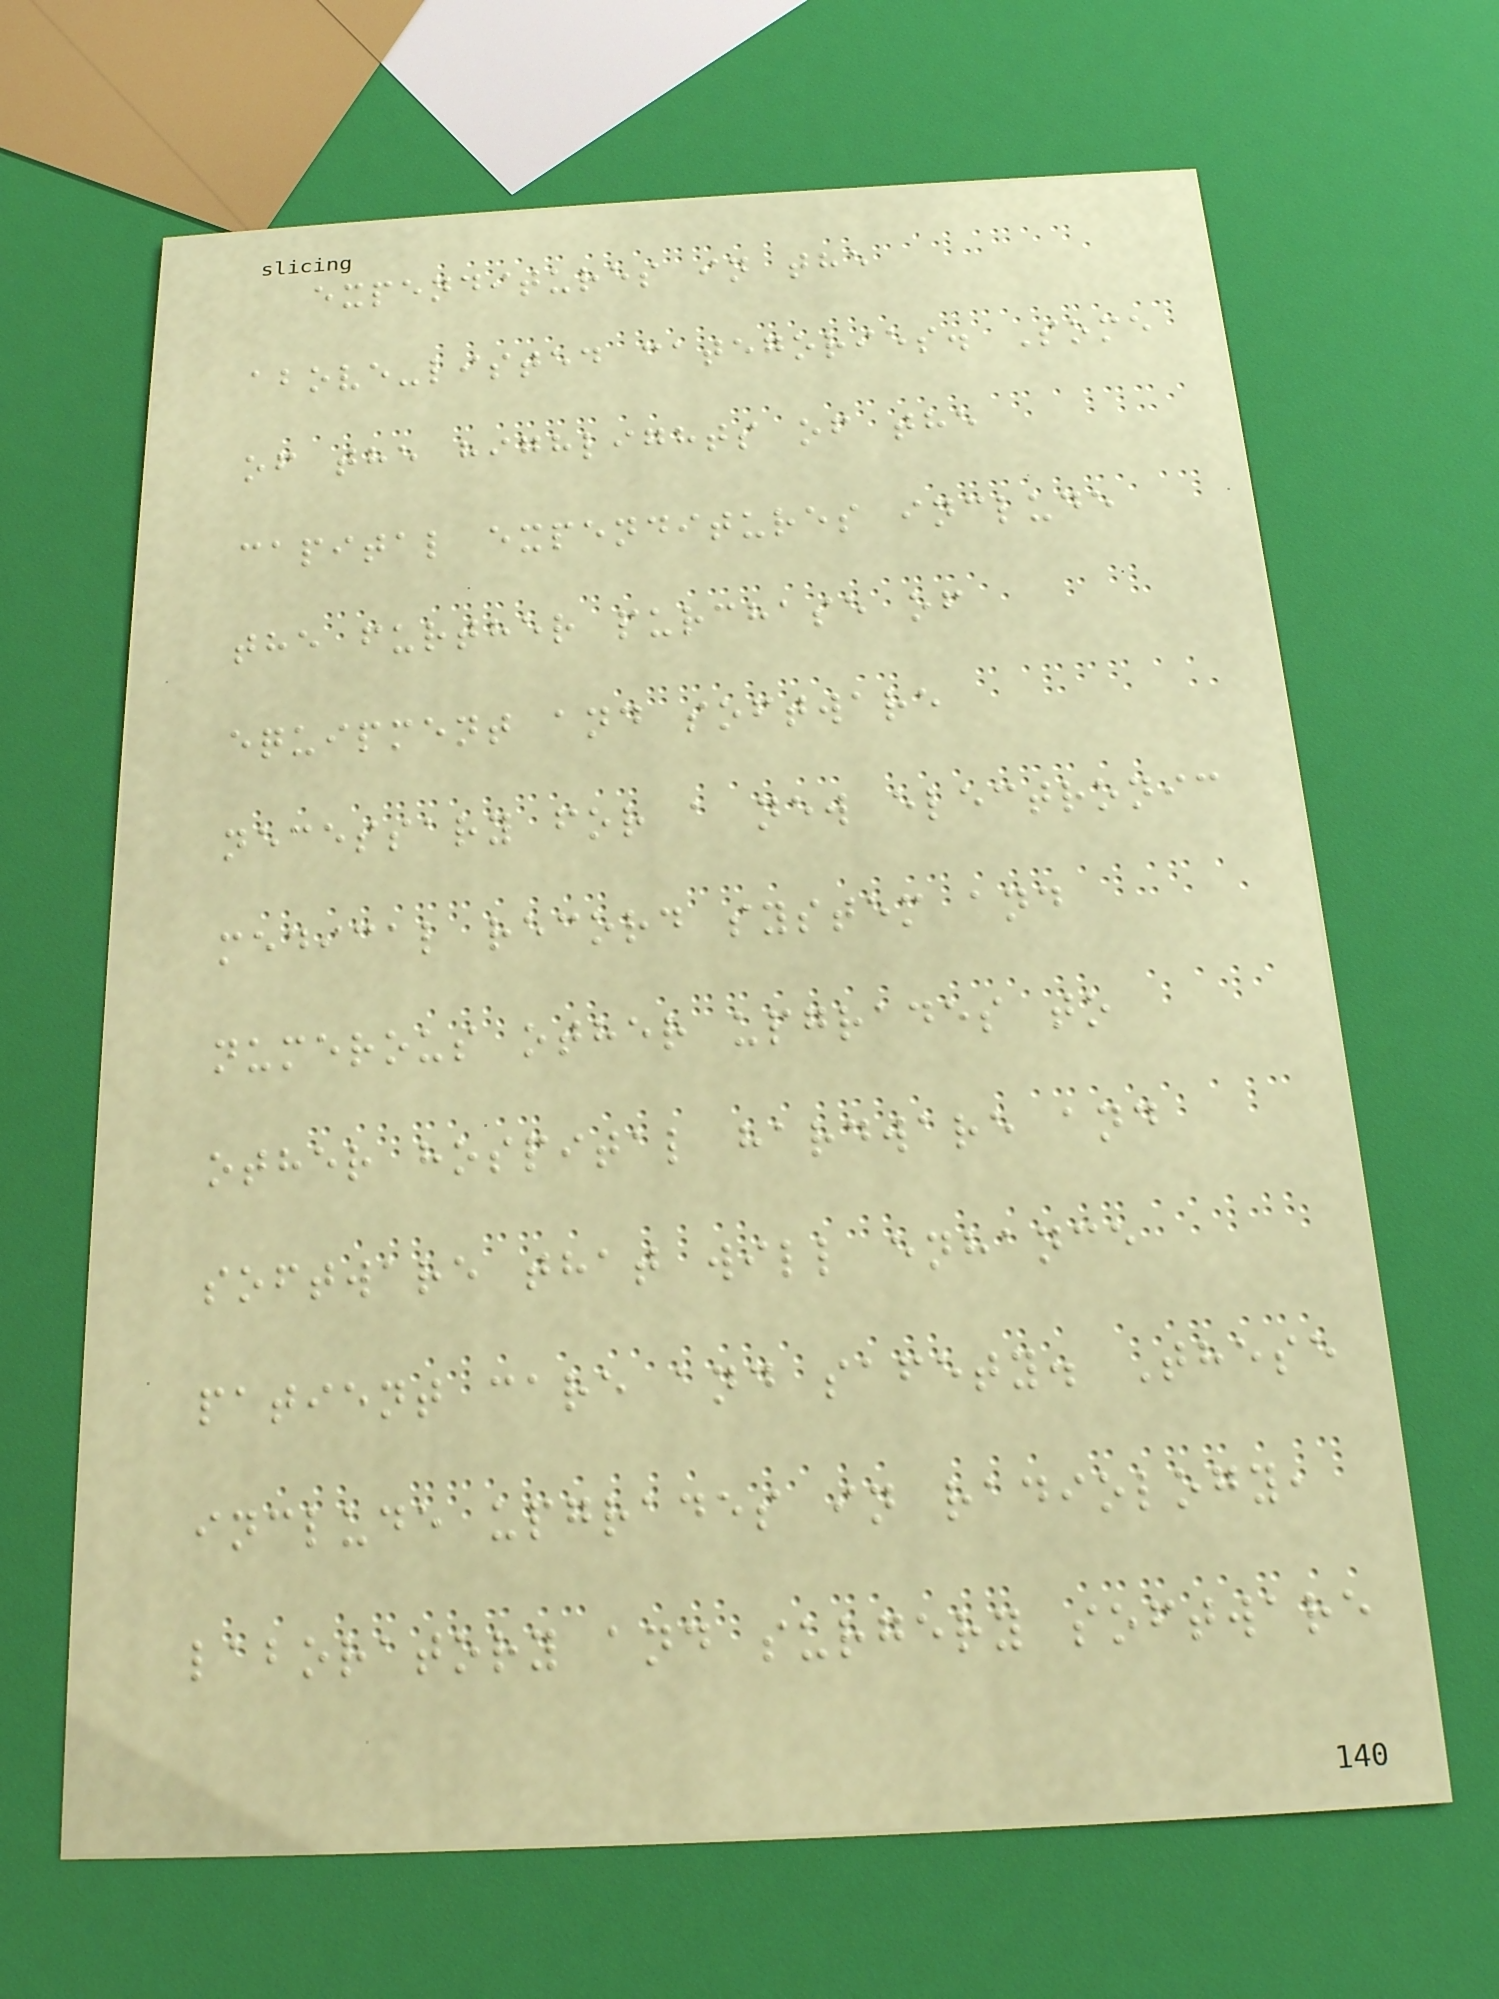expenditures in the
above-listed categories. Some
of the highlights of the
capital expenditures include
the further purchase of
equipment and software
necessary for a new electronic
medical record system and
numerous other upgrades to
other hospital hardware and
software that will enhance
patient care and safety. These
include upgrades in radiology,
laboratory and surgery software
